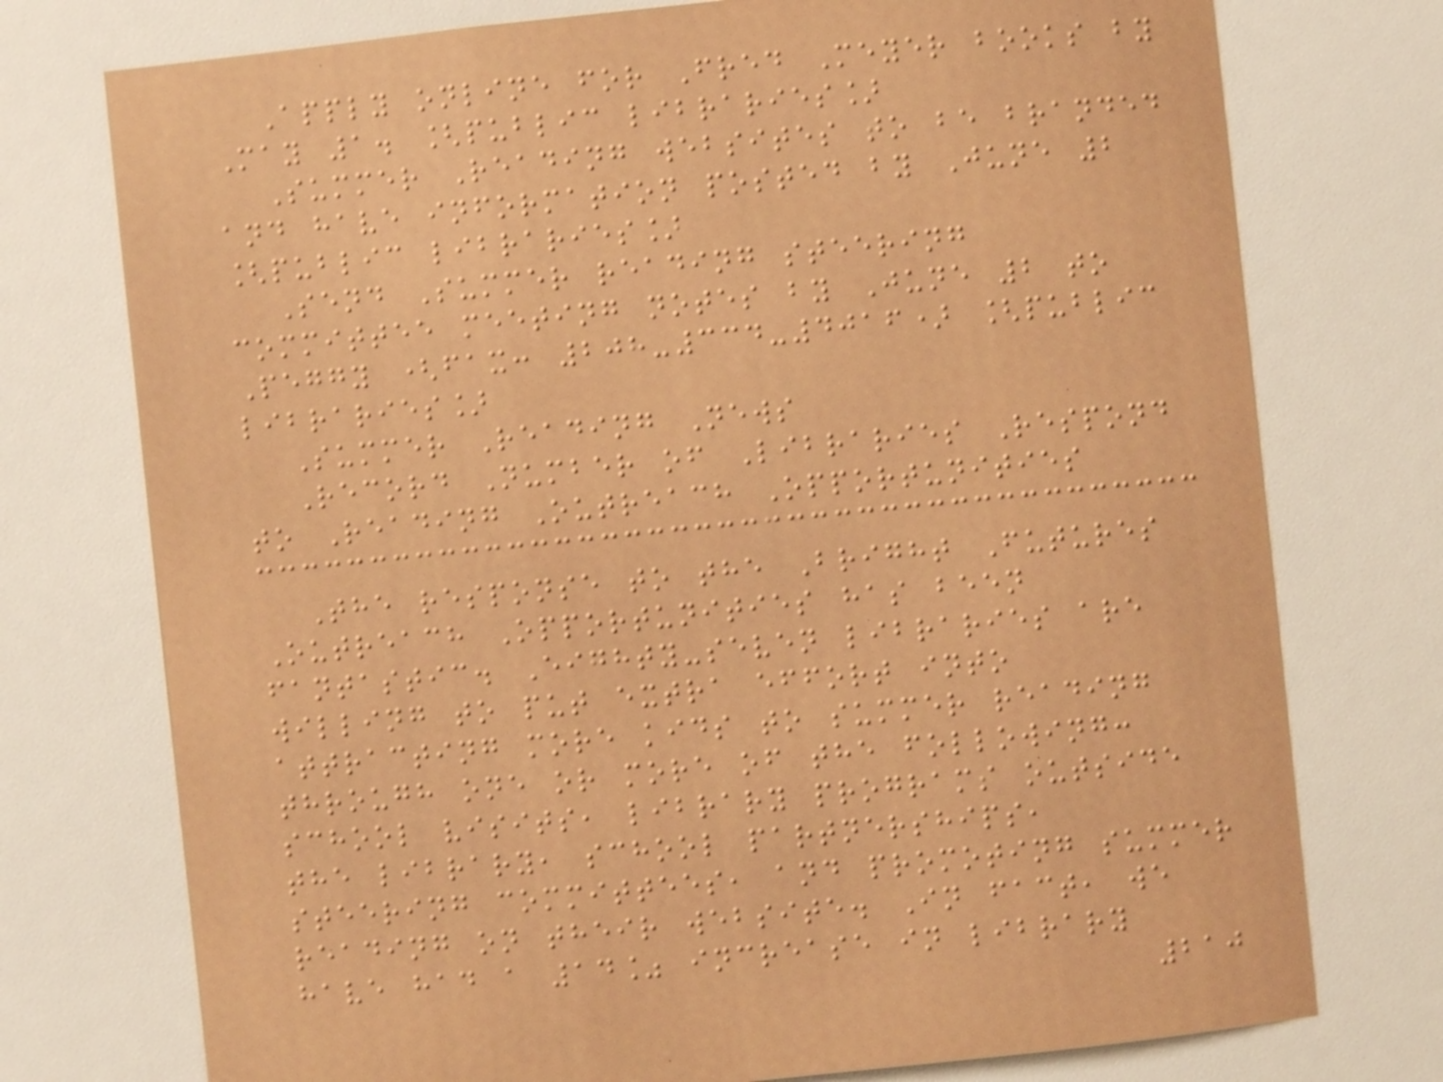Apply online for Fred Meyer books by
May 1. [public libraries]
Summer Reading websites to be branded
and have information posted by June 2
[public libraries]
Send Summer reading steering
committee meeting notes by June 2 to
Peggy (fax: 208-334-4016) [public
libraries]
Summer Reading News
Record Number of Libraries Respond
to Reading Outreach Opportunities
The response to the Bright Futures
Outreach Opportunities has been
fantastic. Eighty-seven libraries are
willing to put extra effort into
attracting more kids to summer reading
through one or more of the following:
school visits, library programs outside
the library, school partnerships,
steering committees, and promoting summer
reading on their website. In fact, we
have had a 14% increase in library
210
